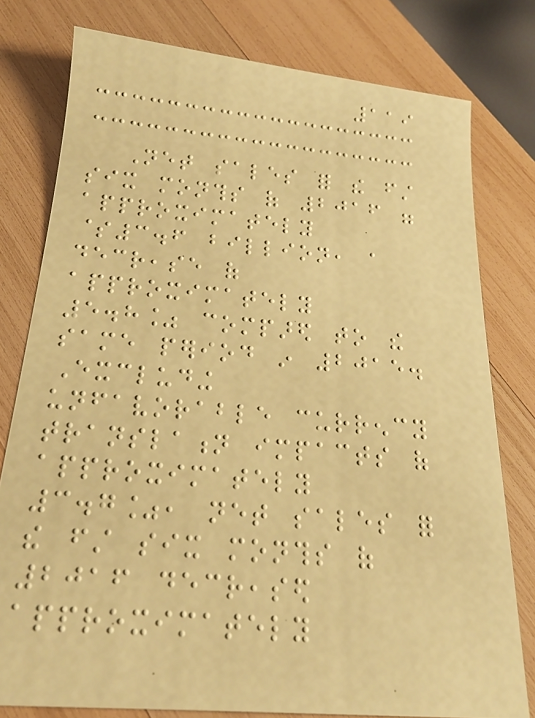119
Net sales for the first
six months of 2016 were
approximately
$3.6 billion, a
decrease of
approximately
5.8% compared to the
same period in 2015.
Excluding
unfavorable currency
translation impacts of
approximately
3.7%, net sales for
the first six months of
2016 decreased
approximately
